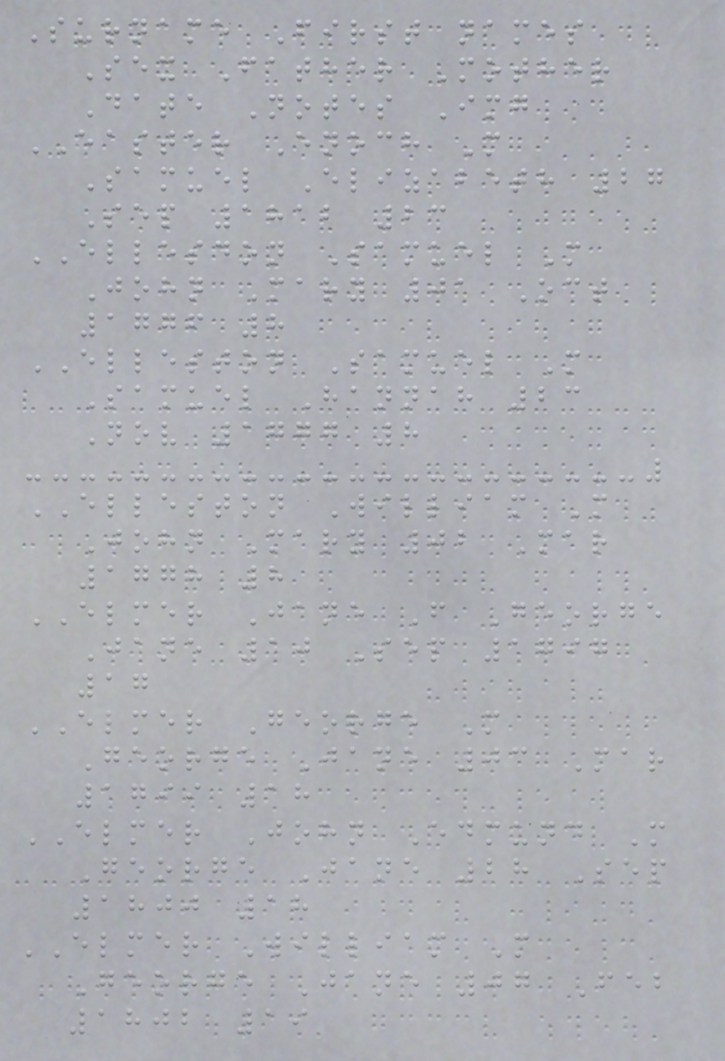Surname First names
Sex Father Mother
Date Notes Img
EASTER Enoch M
Samuel Elizabeth 27
Sep 1812 23
ELLESDON Samuel M
John Mary 01 Oct
1776 8
ELLESTON Samuel M
Samuel Hannah 23
Nov 1777 8
ELLESTON William M
John Mary 02 Mar
1778 8
ELMER Jane F George
Jane 10 Sep 1797
17
ELMER George M
George Jane 03 Mar
1799 18
ELMER John Edmund M
George Jane 28 Sep
1800 18
ELMER William M
George Jane 07 Feb
1802 19
